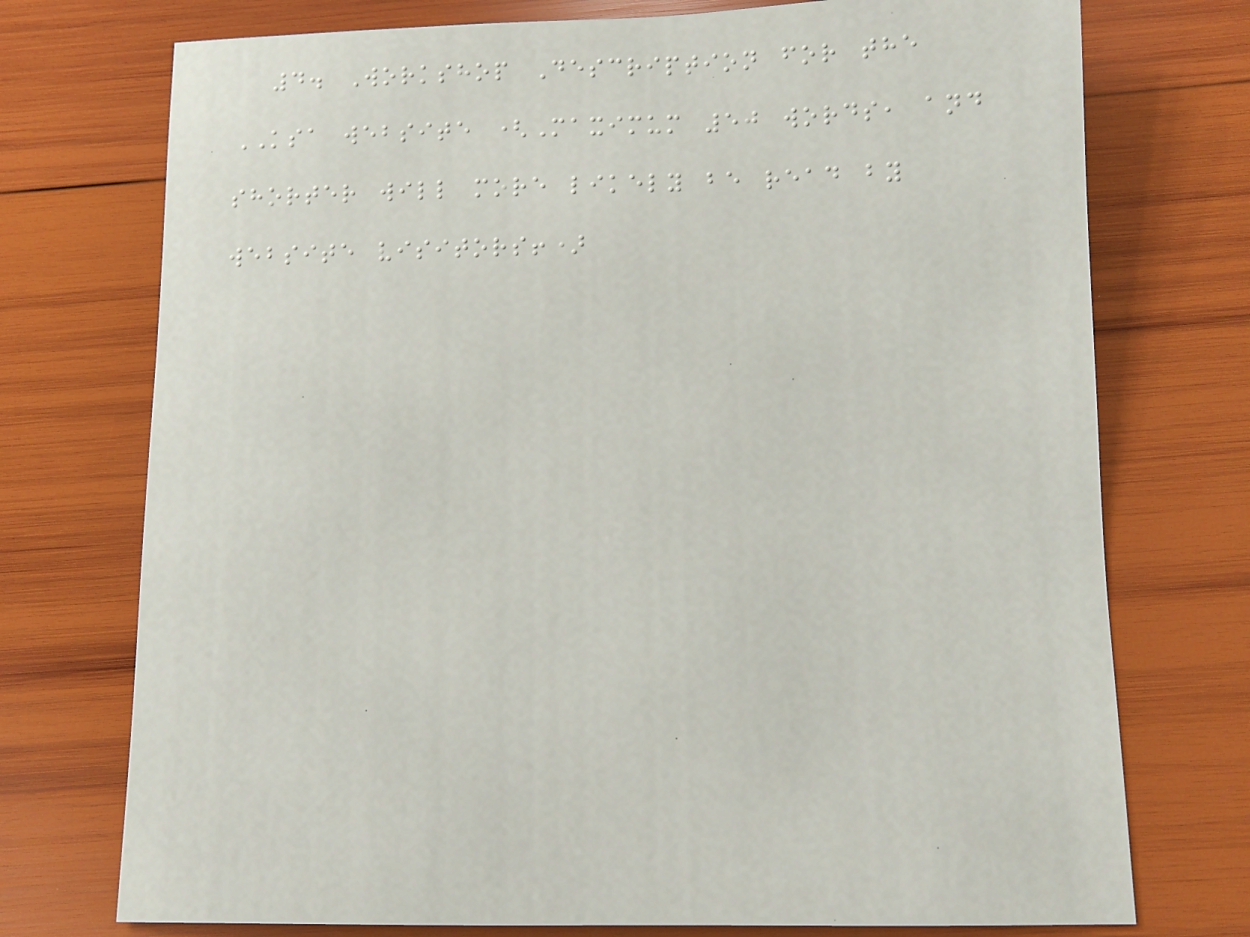4. Workshop Description for the
KSA website (Maximum 50 words, and
shorter will more likely be read by
website visitors!)
